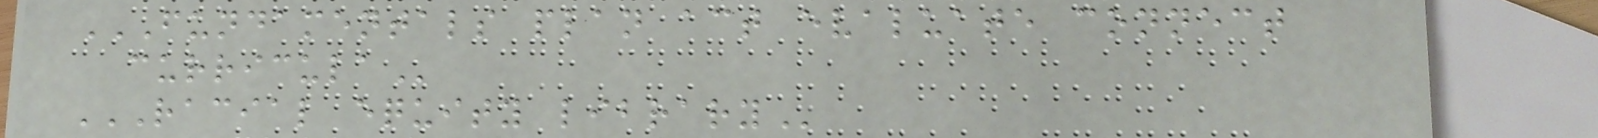FUNDAMENTALS PLAN ACT EVALUATE CONNECT
CURRICULA
RACIAL EQUITY LIBRARY
